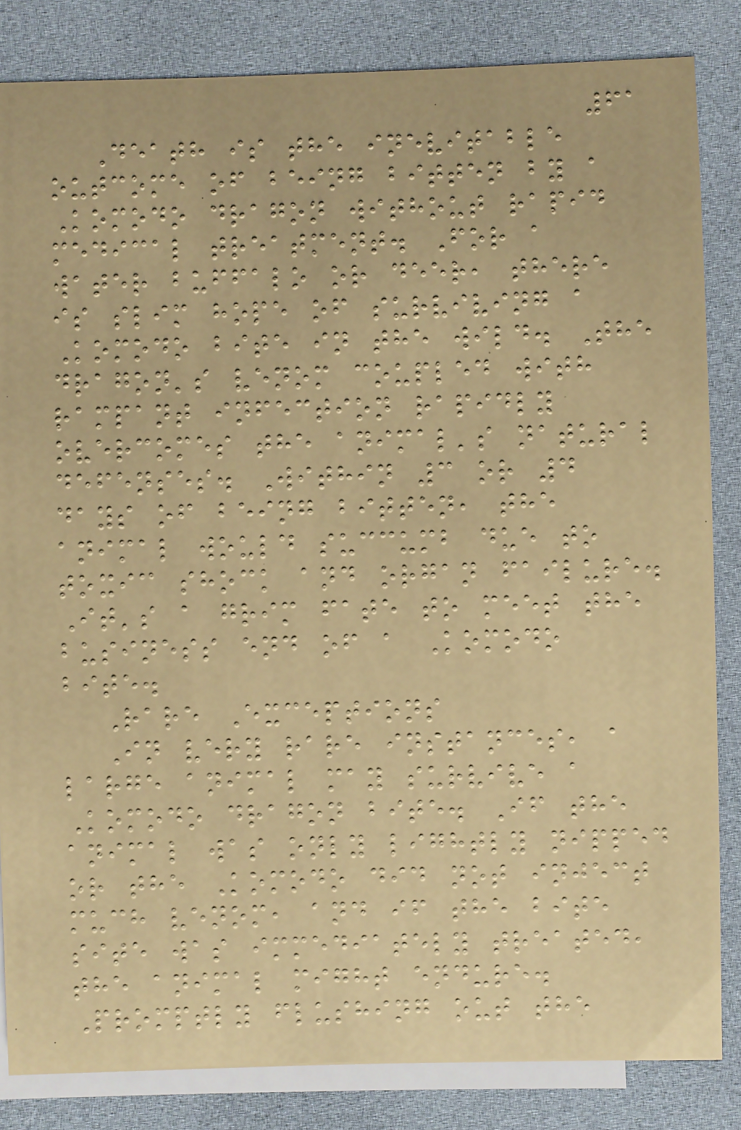61
Death is the inevitable
outcome of being bitten by a
Komodo dragon without rapid
medical treatment. For a
water buffalo or deer, there
is slim hope of surviving a
Komodo bite in the wild. The
dragon's venom coupled with
rampant infection rapidly
overcomes the animal's natural
defenses. Within 3 or 4
days of being bitten, the
animal would succumb due to
toxic shock and organ failure.
It's a grim fate to meet the
business end of a Komodo
bite.
Rare Exceptions
In very rare instances, a
large animal may survive a
Komodo dragon bite. If the
animal was only lightly nipped
or the Komodo did not inject
much venom, and if the bite
site was immediately treated,
the animal might endure.
Promptly flushing out the
